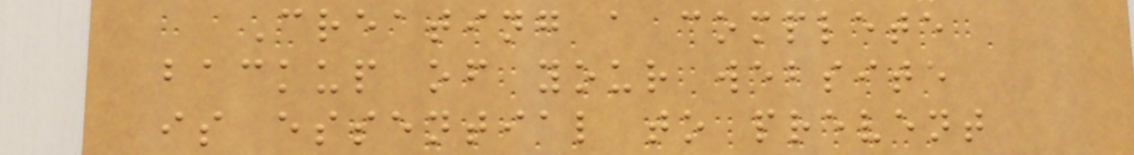Creating a complete
backup of your website
is essential to prevent
